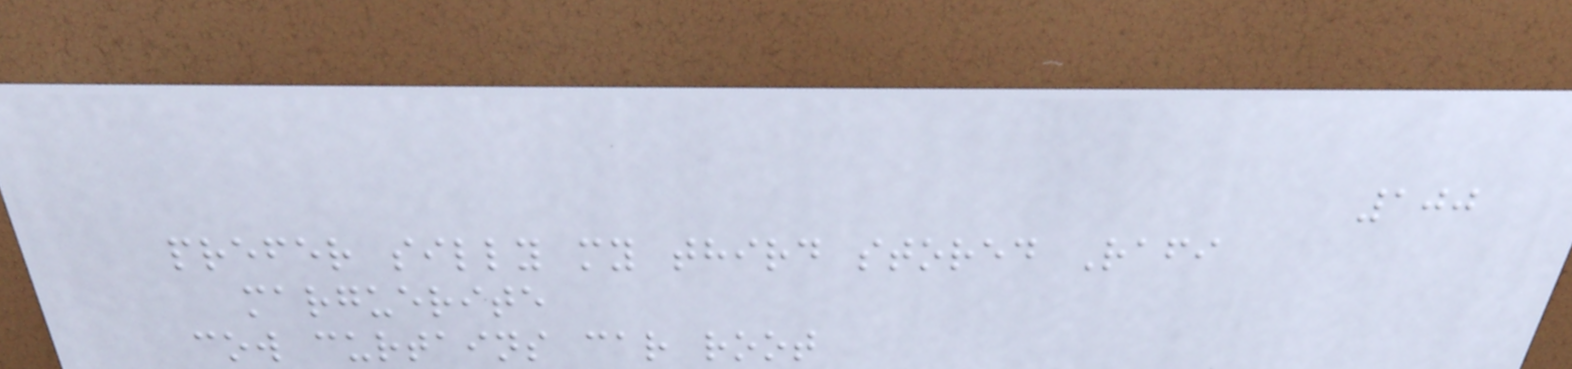100
prefer silly my third stored Rafi
marguerite
cow curtains car root
